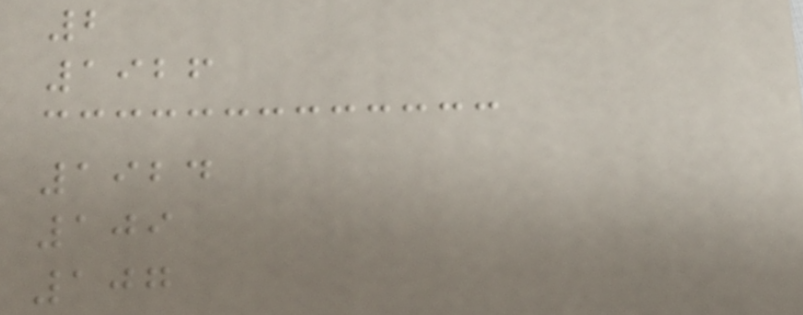2
1926
1924
109
107
